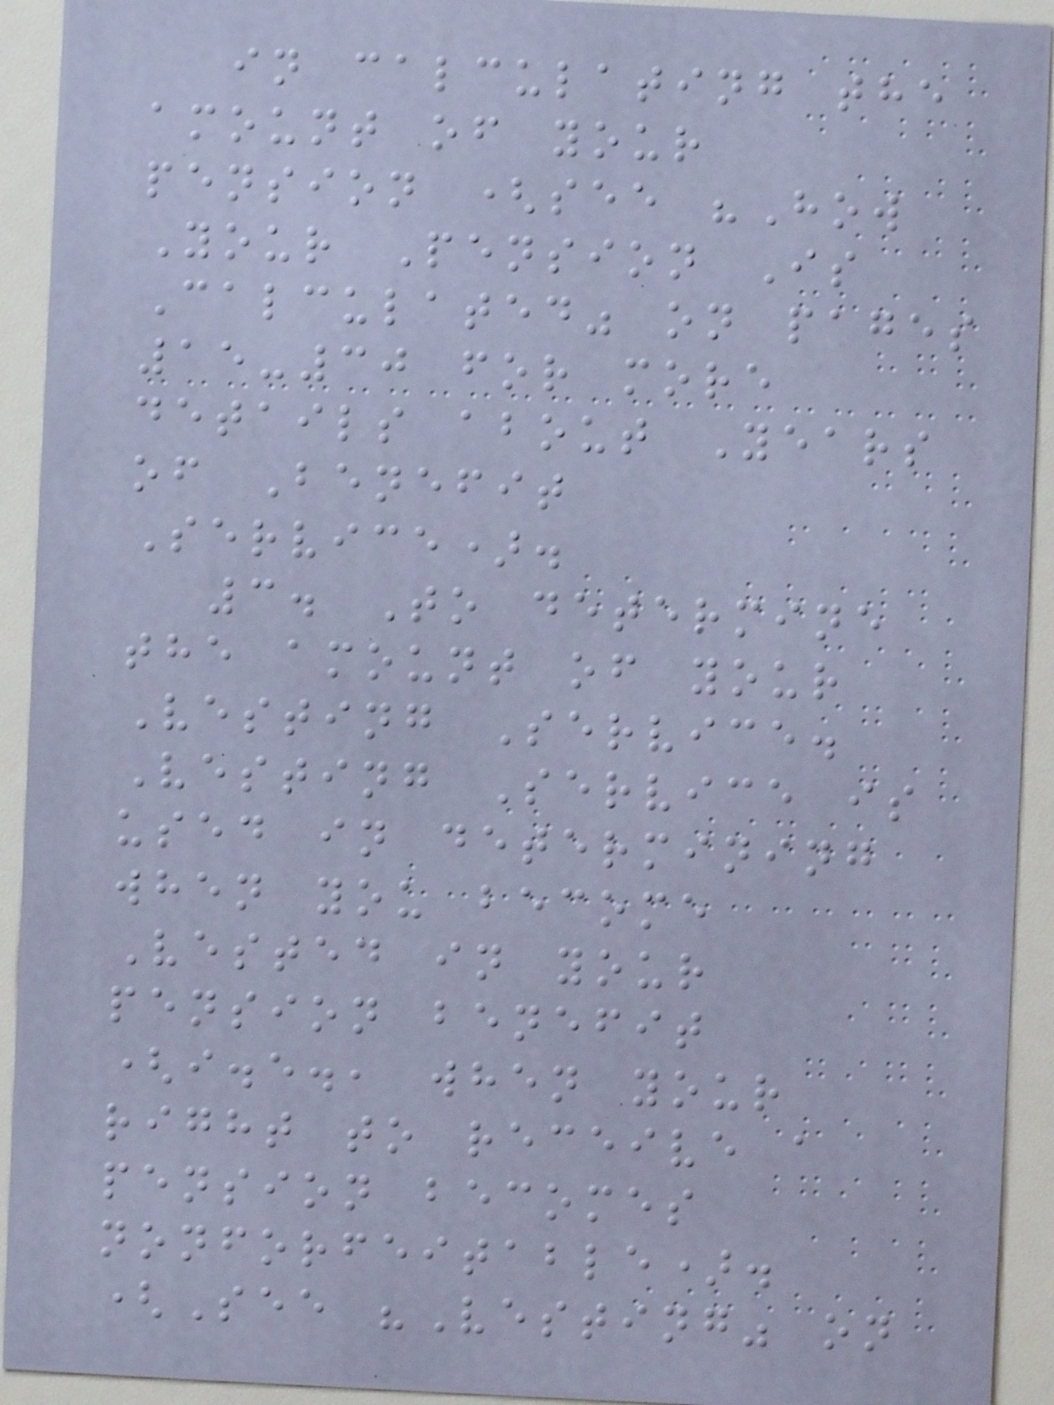in calculating the
amount of your
pension (see "How
Your Pension Is
Calculated" on pages
15-30 for more
details about Years
of Benefit
Service).
3. To determine
the amount of your
Vesting Service.
Vesting Service is
used in determining
when you become
Vested in your
pension benefit
(i.e., when your
right to receive a
pension becomes
nonforfeitable).
(See "Vesting" on
